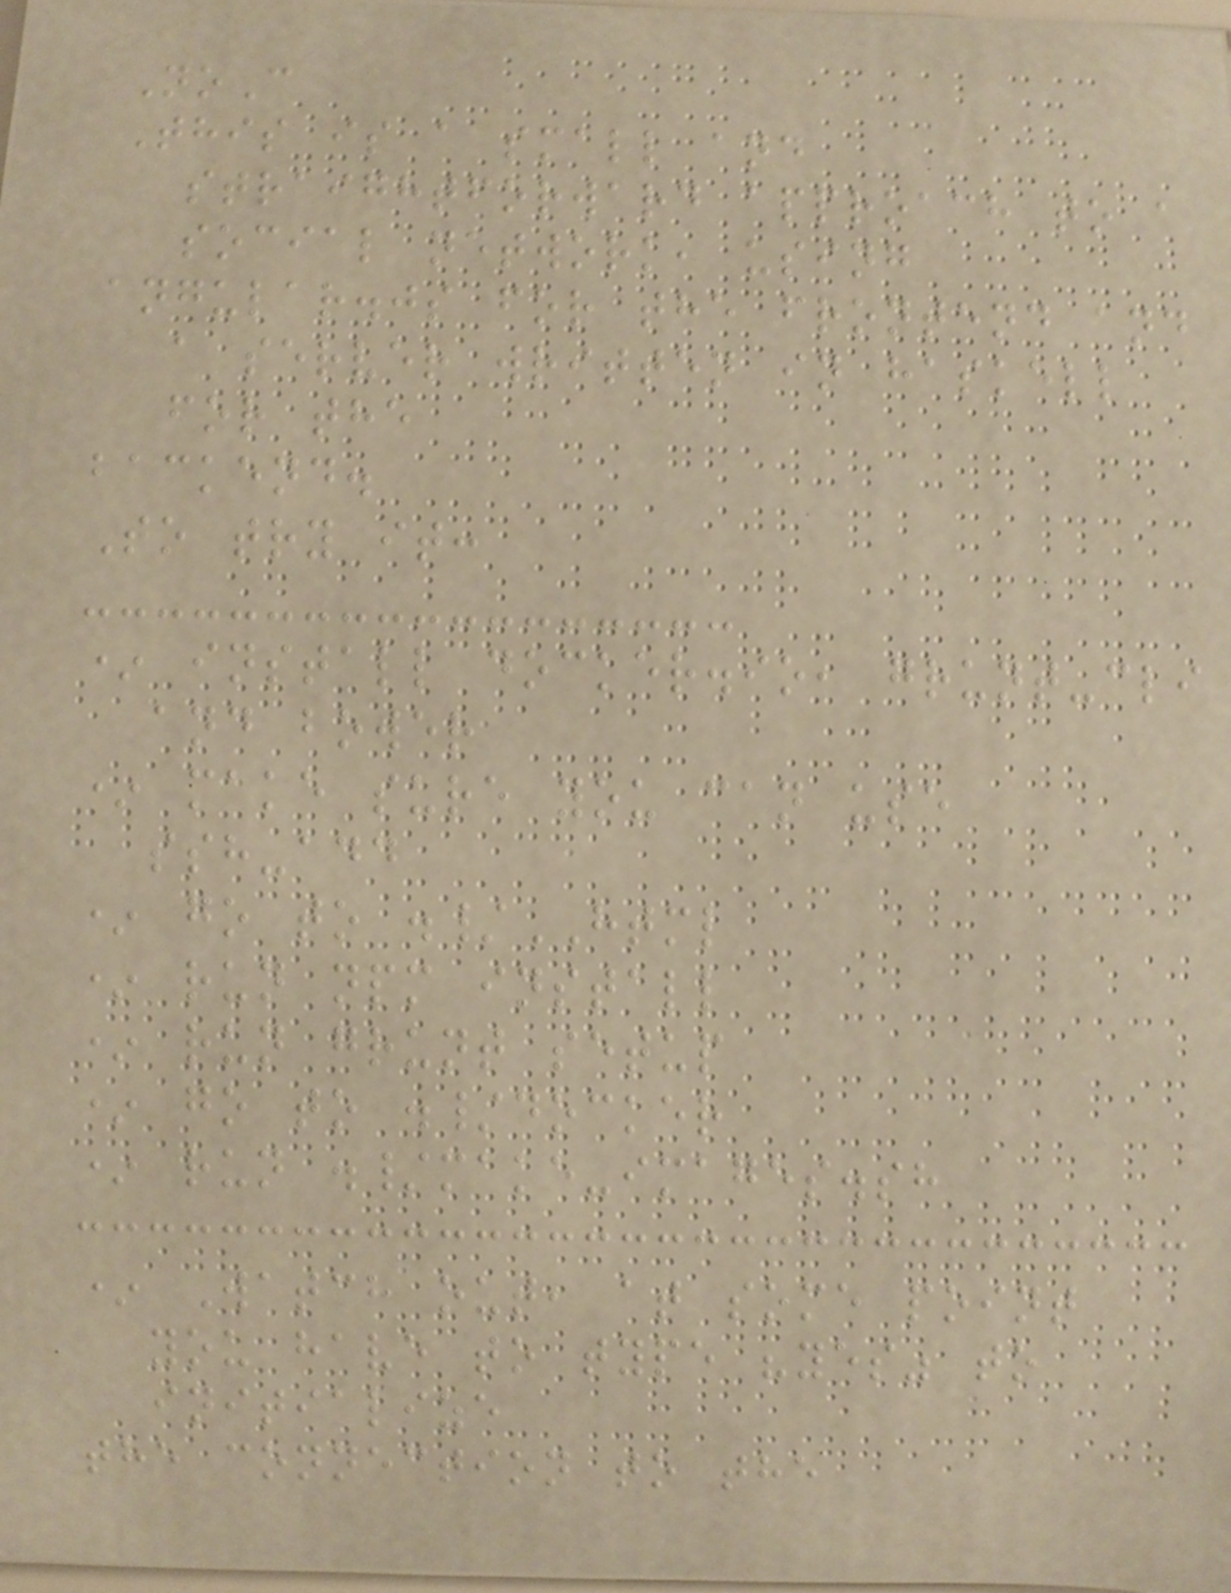NoC
This is a small and
straightforward approach to a
social network, using
angular.js for the frontend and
a server written in haskell
for the
backend.
To try it:
* install docker.io, grunt-cli
and bower
* make sure you can use
ssh-add
* go to ./HTML
* run npm install
* run grunt setup
* go to ./docker
* run ./make-images.sh
* Watch out, at some point
you have to type "yes" to
initialize
the connection to the
